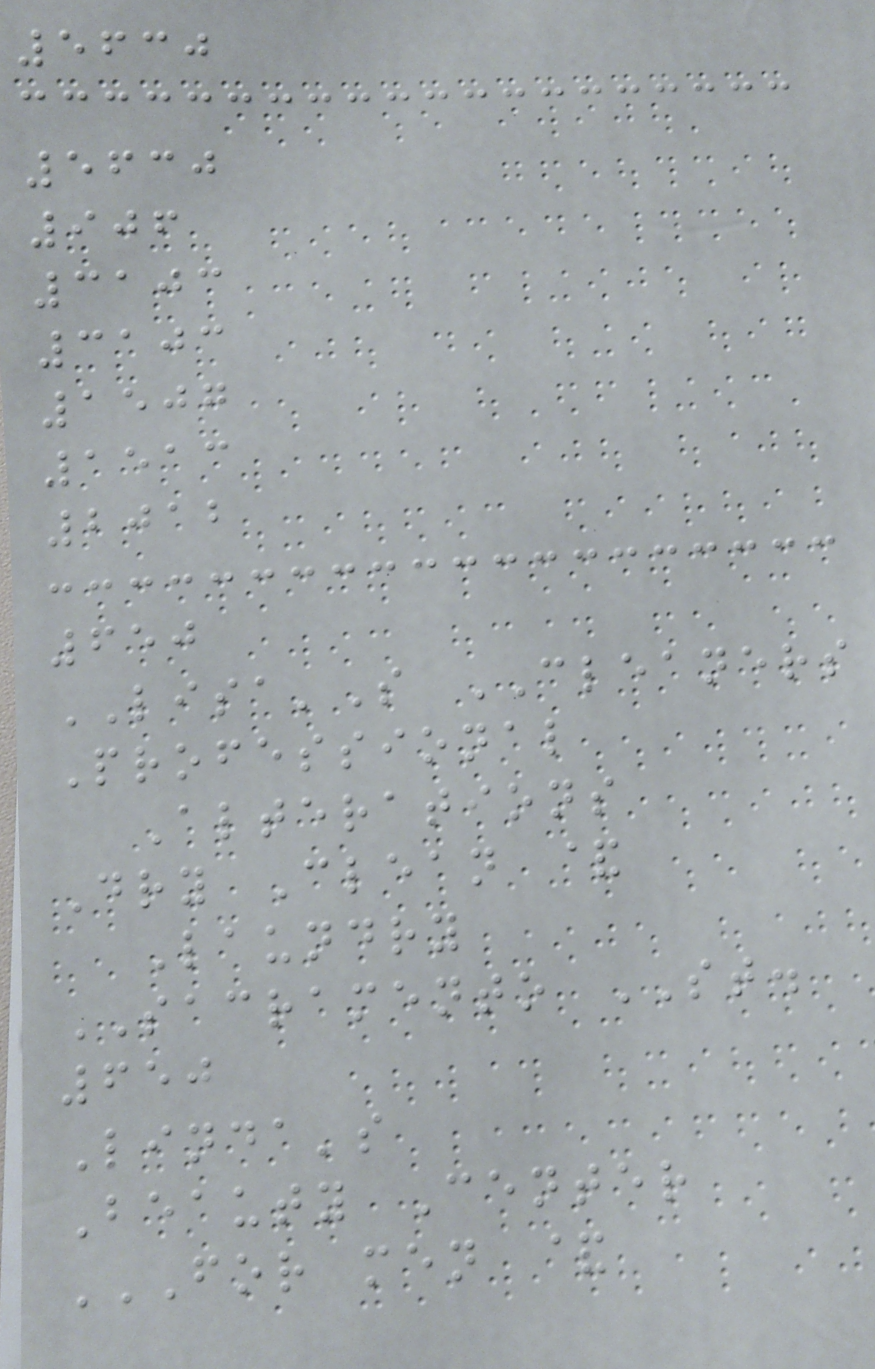5630
5630
906
3103
3103
1507
1513
2012
650
LISA'S CLEANERS
Professional
Alterations
Dry Clean &
Laundry
SACRAMENTO ST.
650
Linda's
Beauty Center
FOR MEN &
